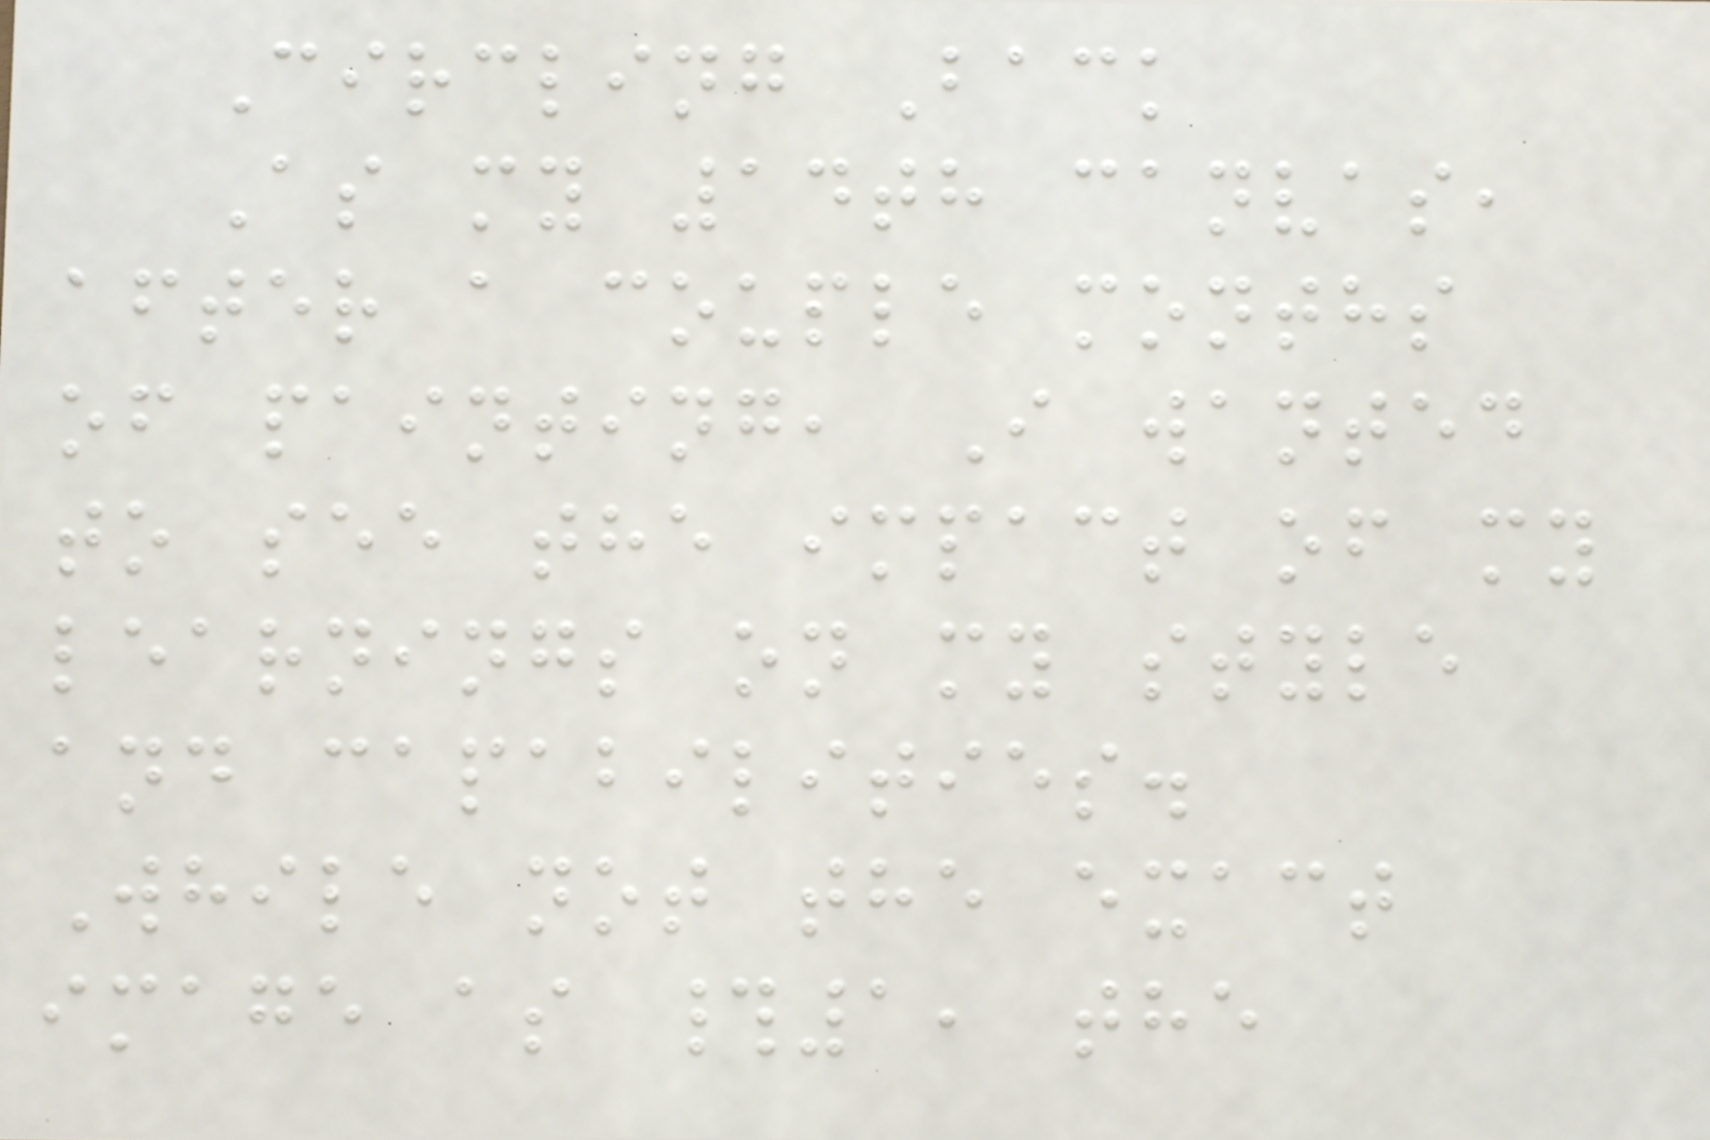Circling Back
As my 14th canvas,
after a couple months
of painting, I wanted
to see the impact of my
learnings on my style
and capabilities.
While not the exact
image as #1, the
